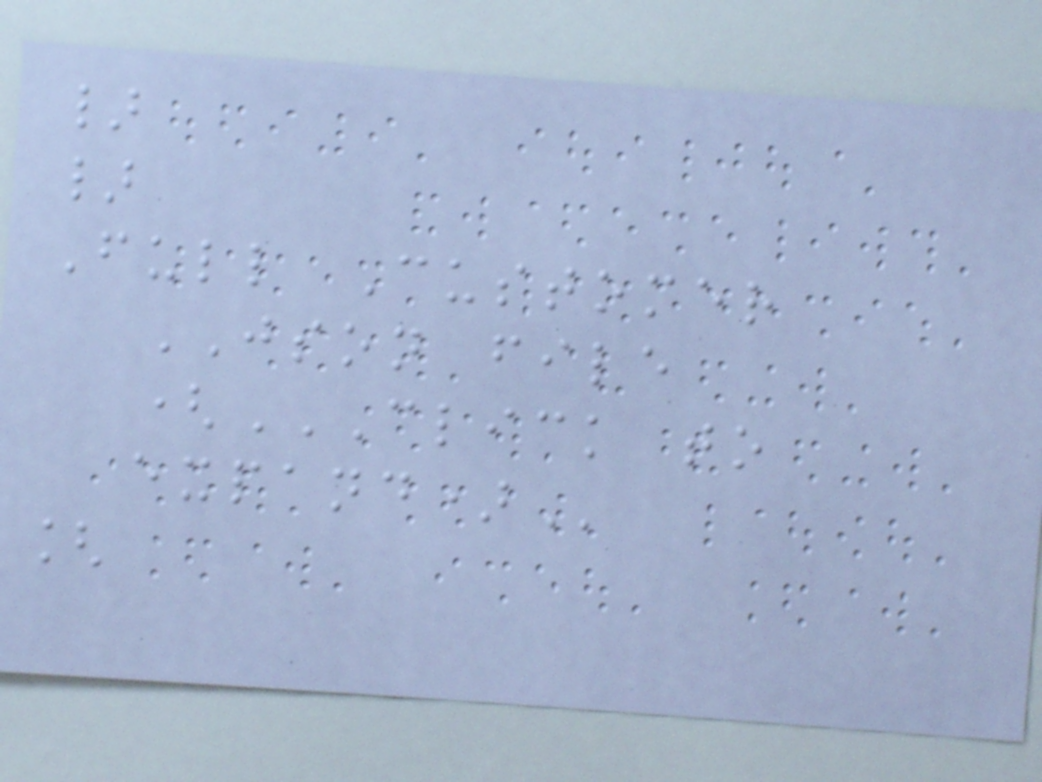}
}
Full Customer
JSON file
(CLICK TO
EXPAND)
[
